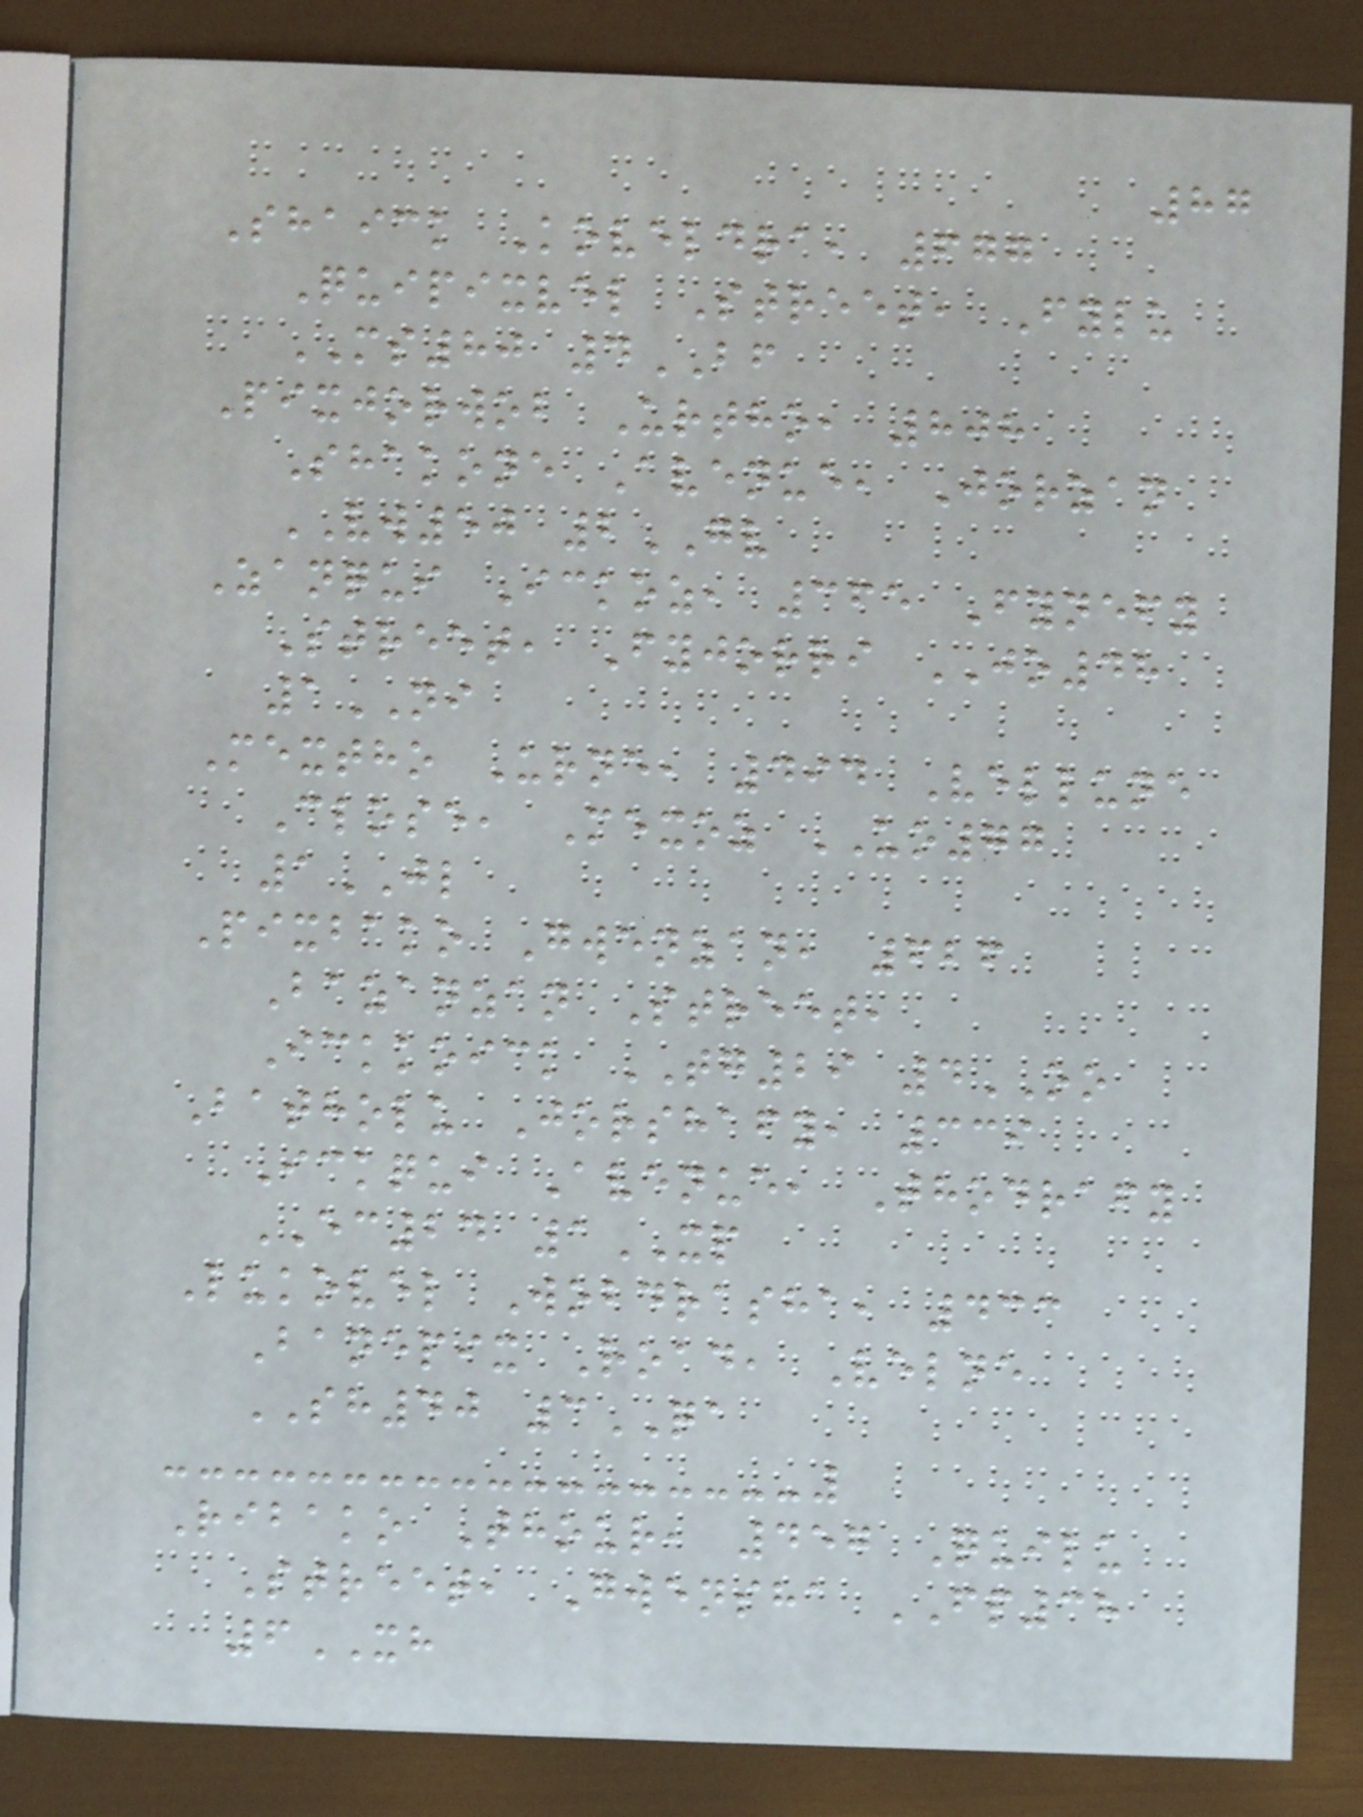87
Shaick Koveldra, 677
Quipixvel Street, Fylu
MS80 4BF
Pixjorwob Urtho, 808
Shakone Avenue, Jorzan
VW50 2GV
Zanqui Ickoz, 365 Fynefy
Street, Fyjorri JO48
1NI
Mextho Urne, 494 Vellune
Close, Mexoz UO77
1JL
Pixbako Gwenzan, 626
Bazanzan Street,
Ickkoick TG29 4OO
Batholu Jorshafy, 339
Ickqui Avenue, Thodrafy
EC24 1XP
Lukovel Wobdrasha, 433
Banepix Road, Velne
SH40 3QA
Ribako Thour, 457 Quilu
Street, Gwensha FP38
6XH
